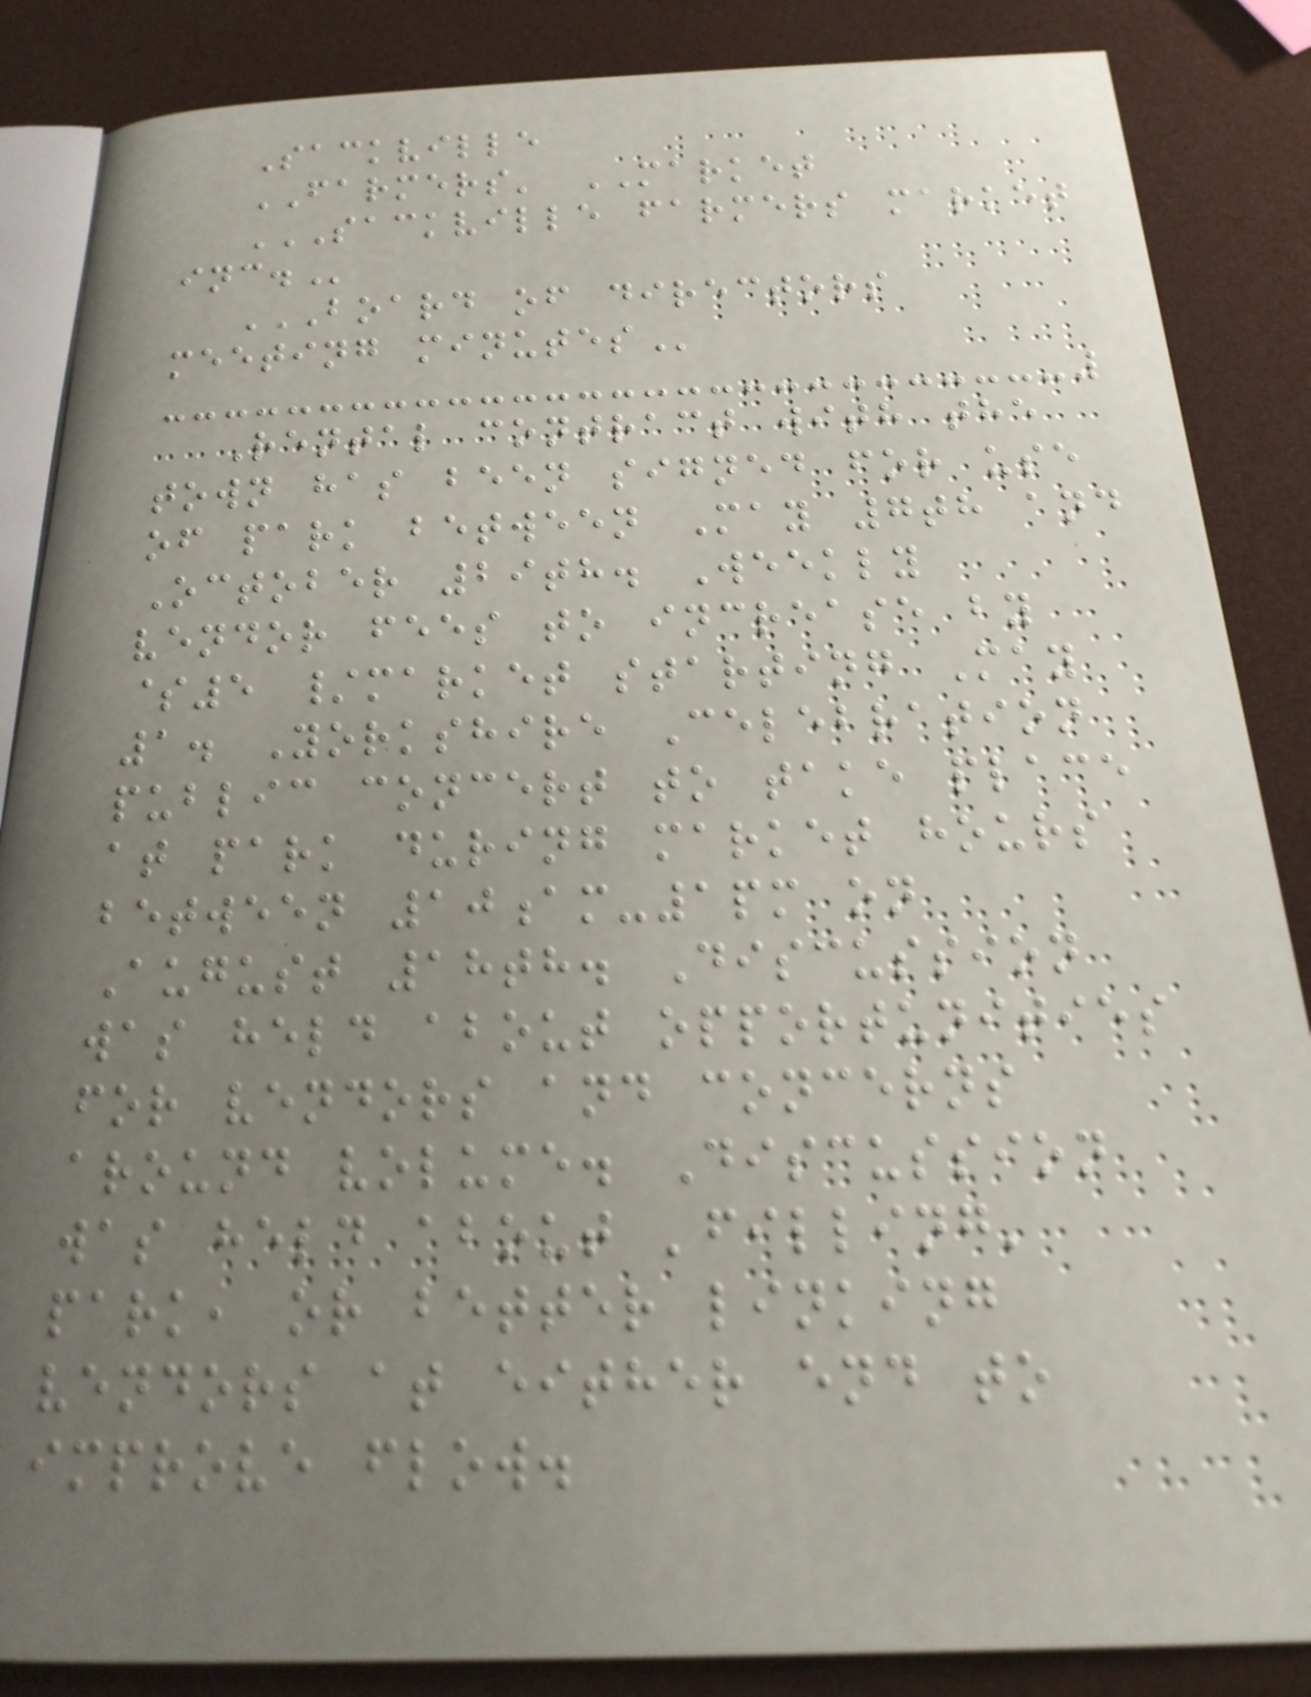Sackville
FARMERS' MARKET
SACKVILLE FARMERS MARKET
INC.
BOARD OF DIRECTORS
MEETING MINUTES
Rental contract with the
town has been signed for use
of park between May 7th and
October 29th. Weekly
vendor fees to increase by
$5 /market starting May
1. Yorkshire Celebration
public concert to take place
at park during market hours
between 10am-1pm on
August 18th. Discussion
was held about opportunities
for vendors and concerns
around volume. Discussion
was held about 'filling'
park, or better linking
vendors at either end to
improve flow.
